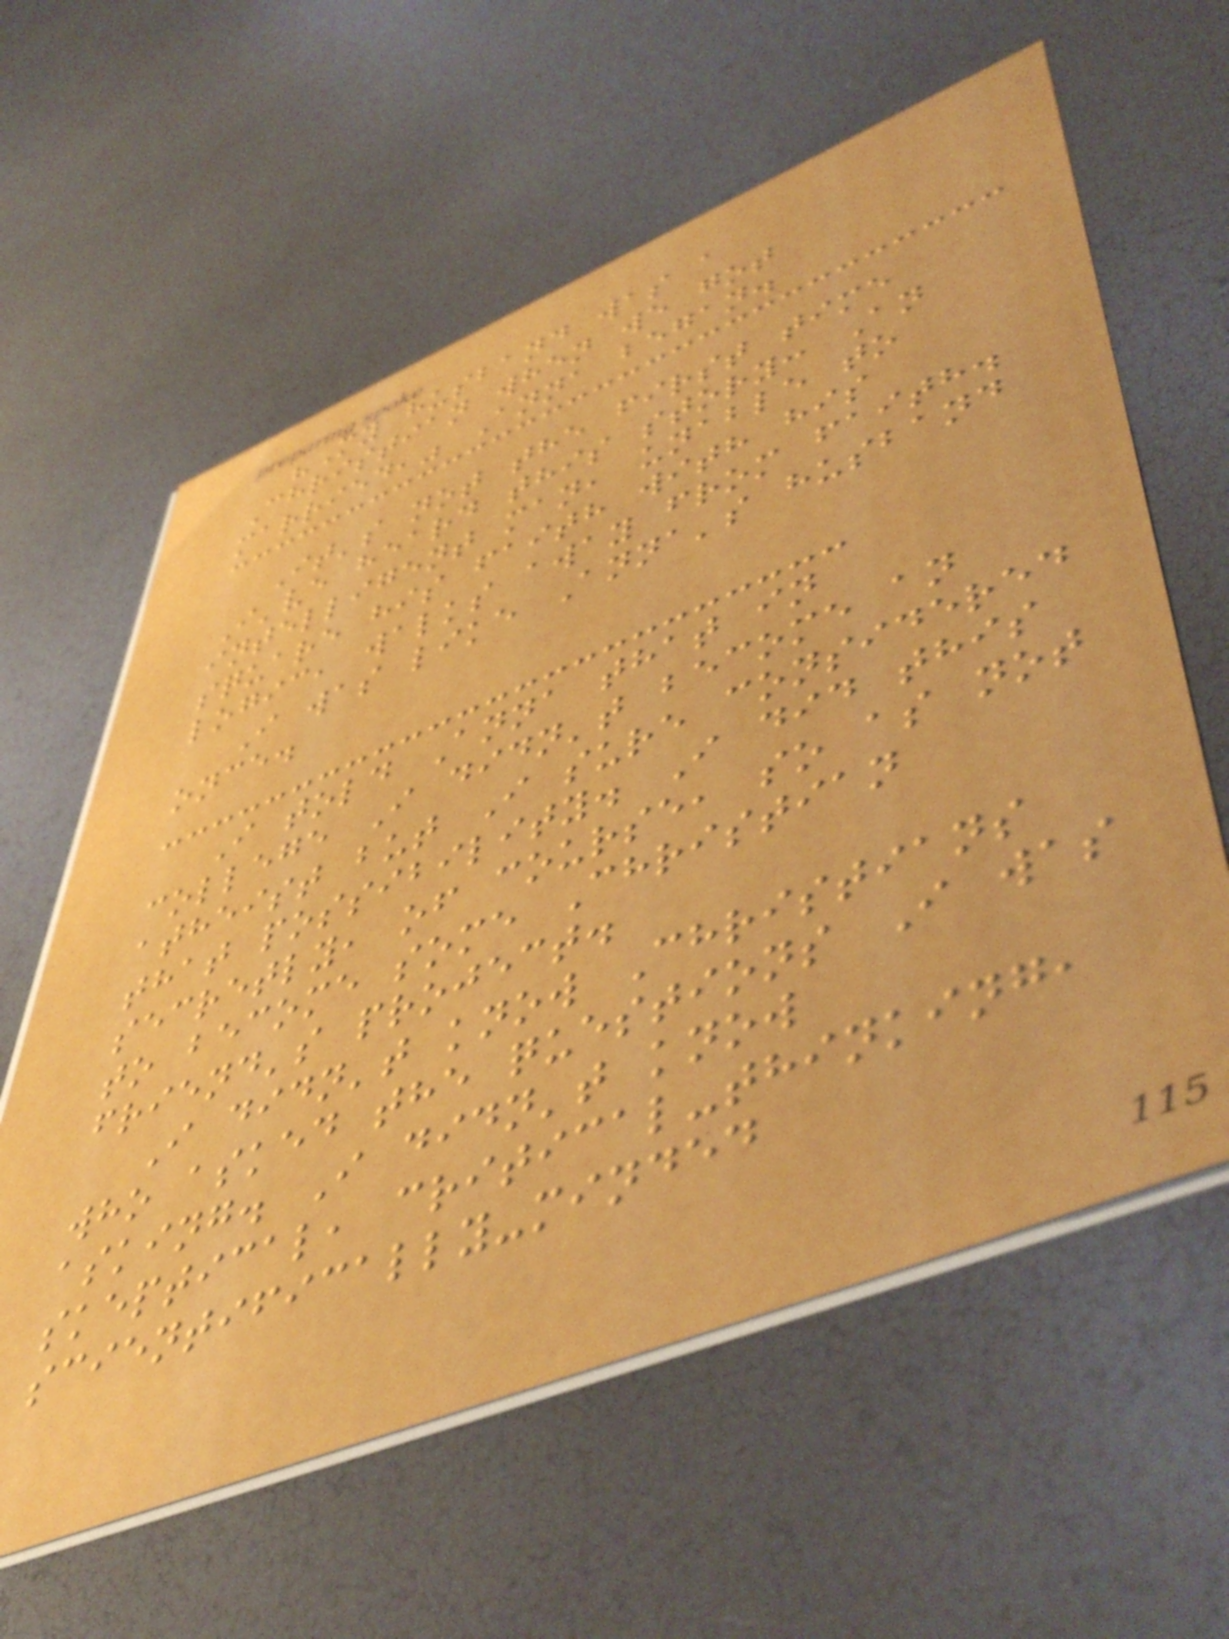"My husband was a
Christian when we got
married," Anna began.
It's not the first time
I've heard this story: An
intelligent man, unable to
square his faith with his
logic, walks away from faith.
I was like Anna's husband
once.
I told Anna that in
college I didn't become an
atheist but I sure considered
that possibility. I did this
secretly, of course, so as not
to become some Christian
friend's project.
I didn't know Christians
who asked the questions I was
asking. I didn't know
skeptical, critical-thinking,
scientifically-minded
